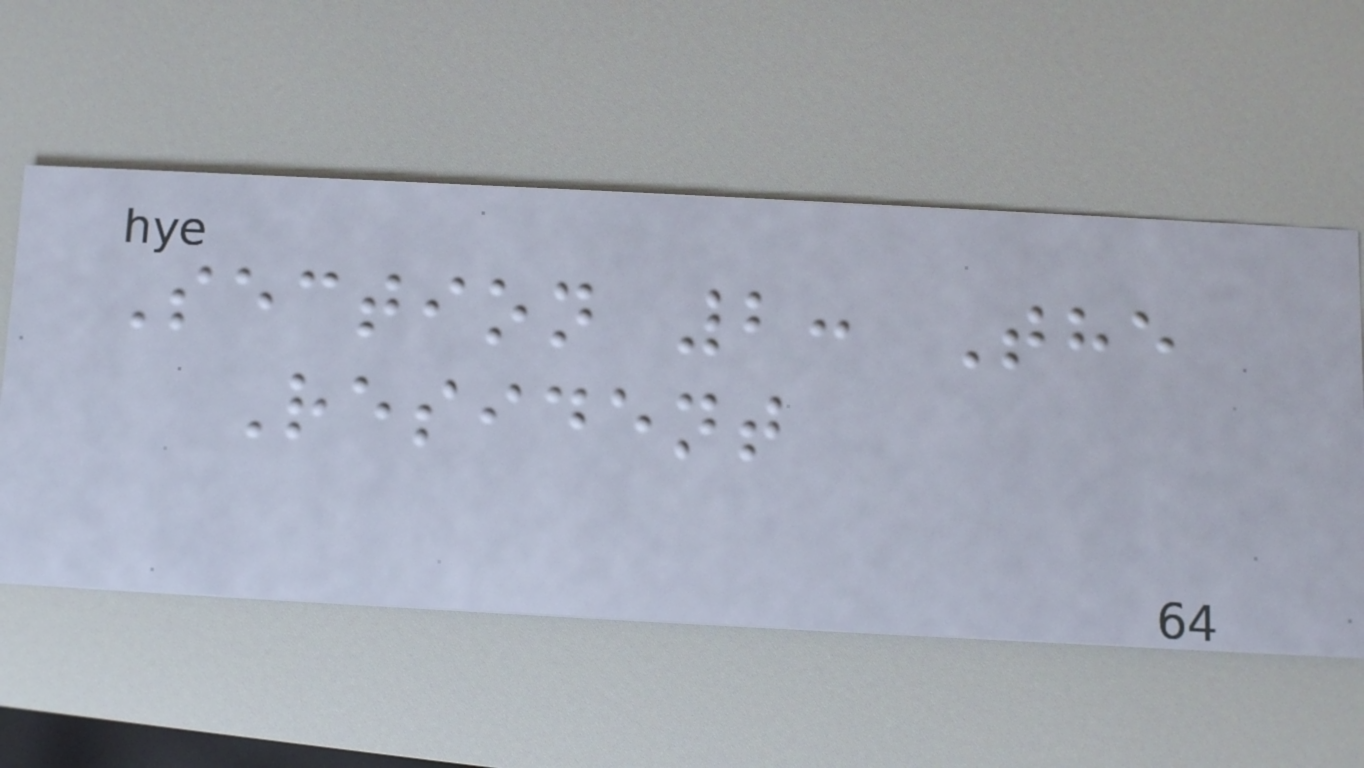Section 2: The
Resident
